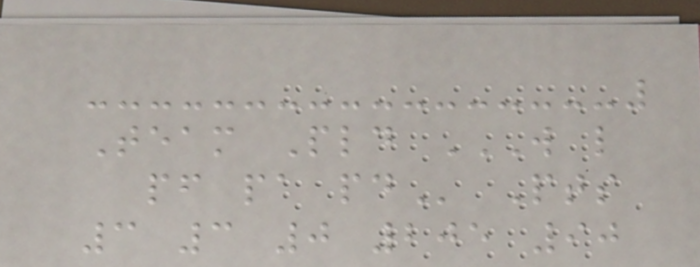Team Pld W L
PF PA PD Pts
3 3 0 205 90
